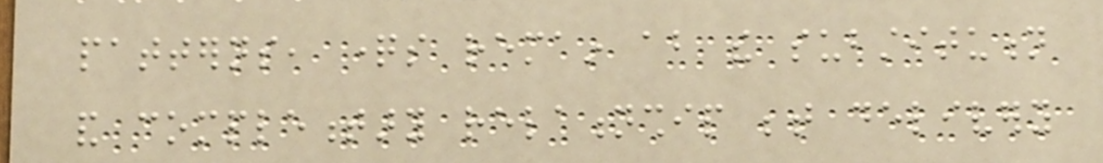patterns, questions remain about the substitution
and complementary relationship between delivery
